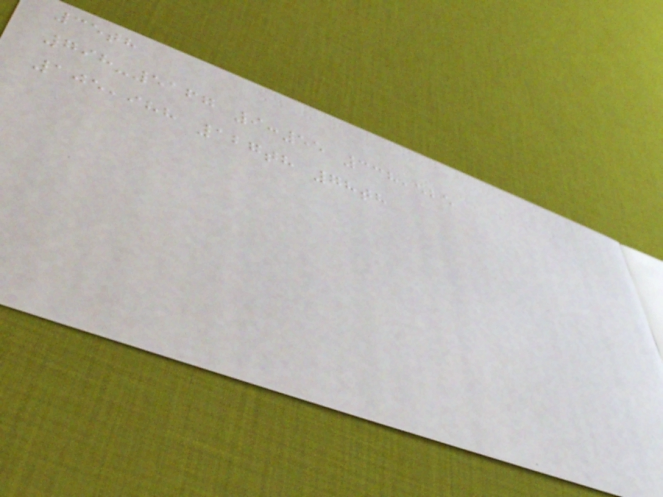35th
798-5167 9:55 338,525
105,988 127th 78th
